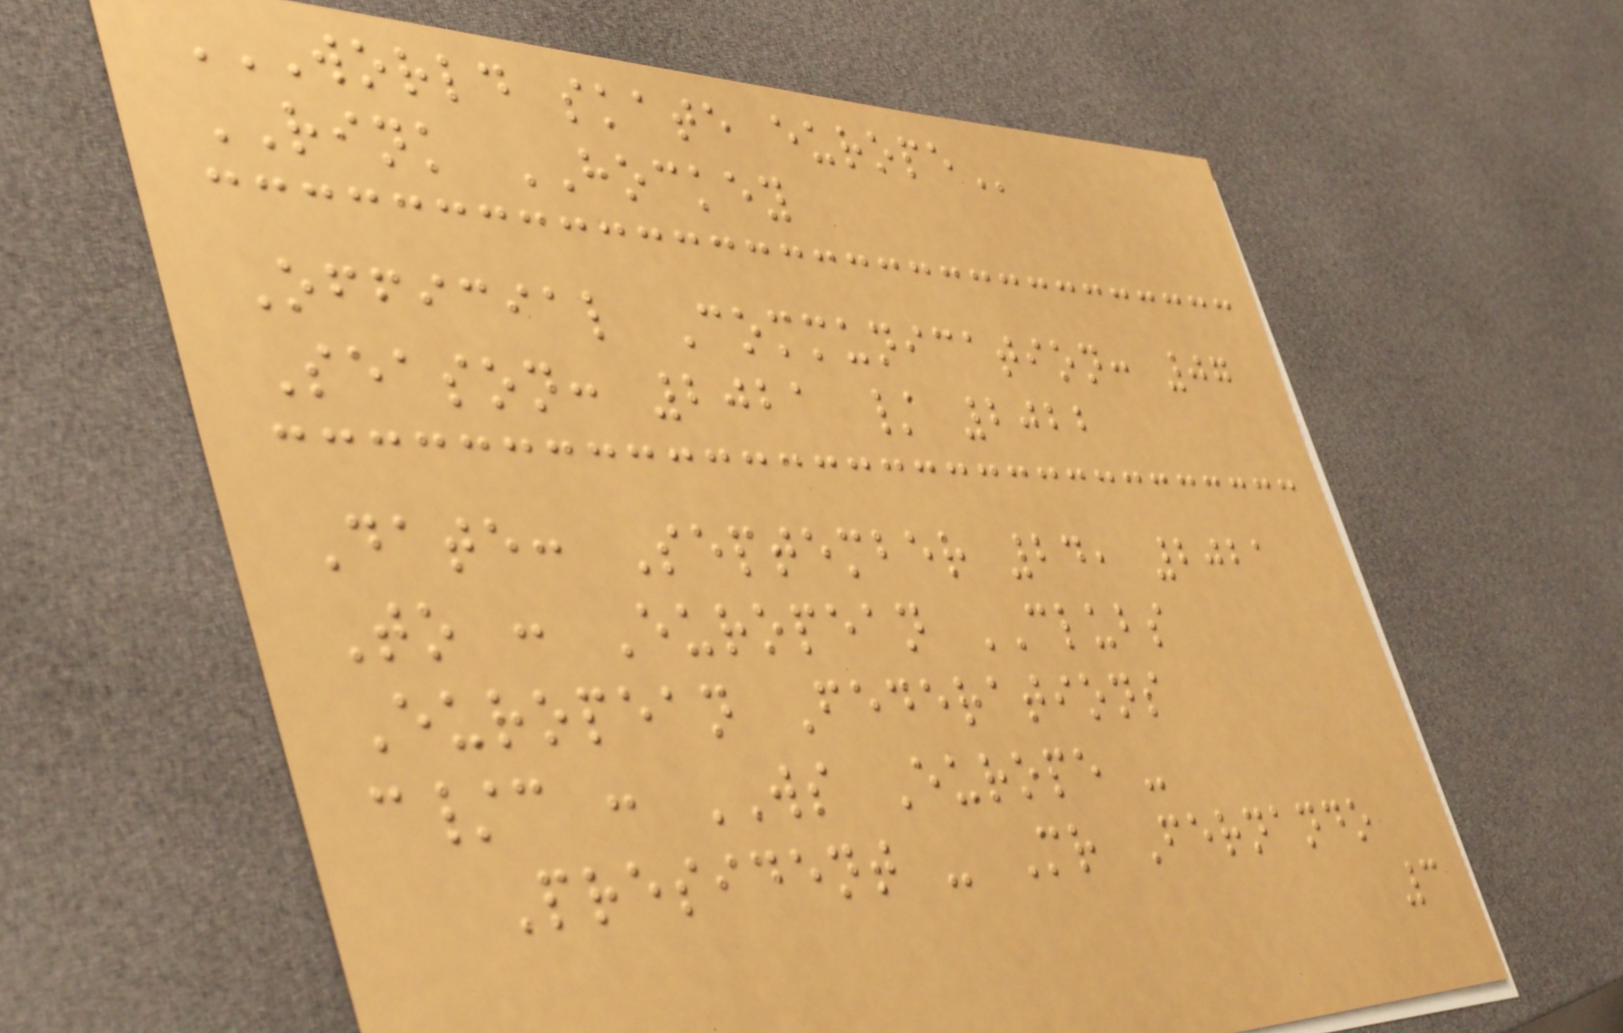WORLD SKATE EUROPE
RINK HOCKEY
Official Communication: 07
Season: 2021 / 2022
Date: September 24, 2021
To : European CLUBS
European Federations
c/c : WS Europe -
President - Mr Fernando
3
